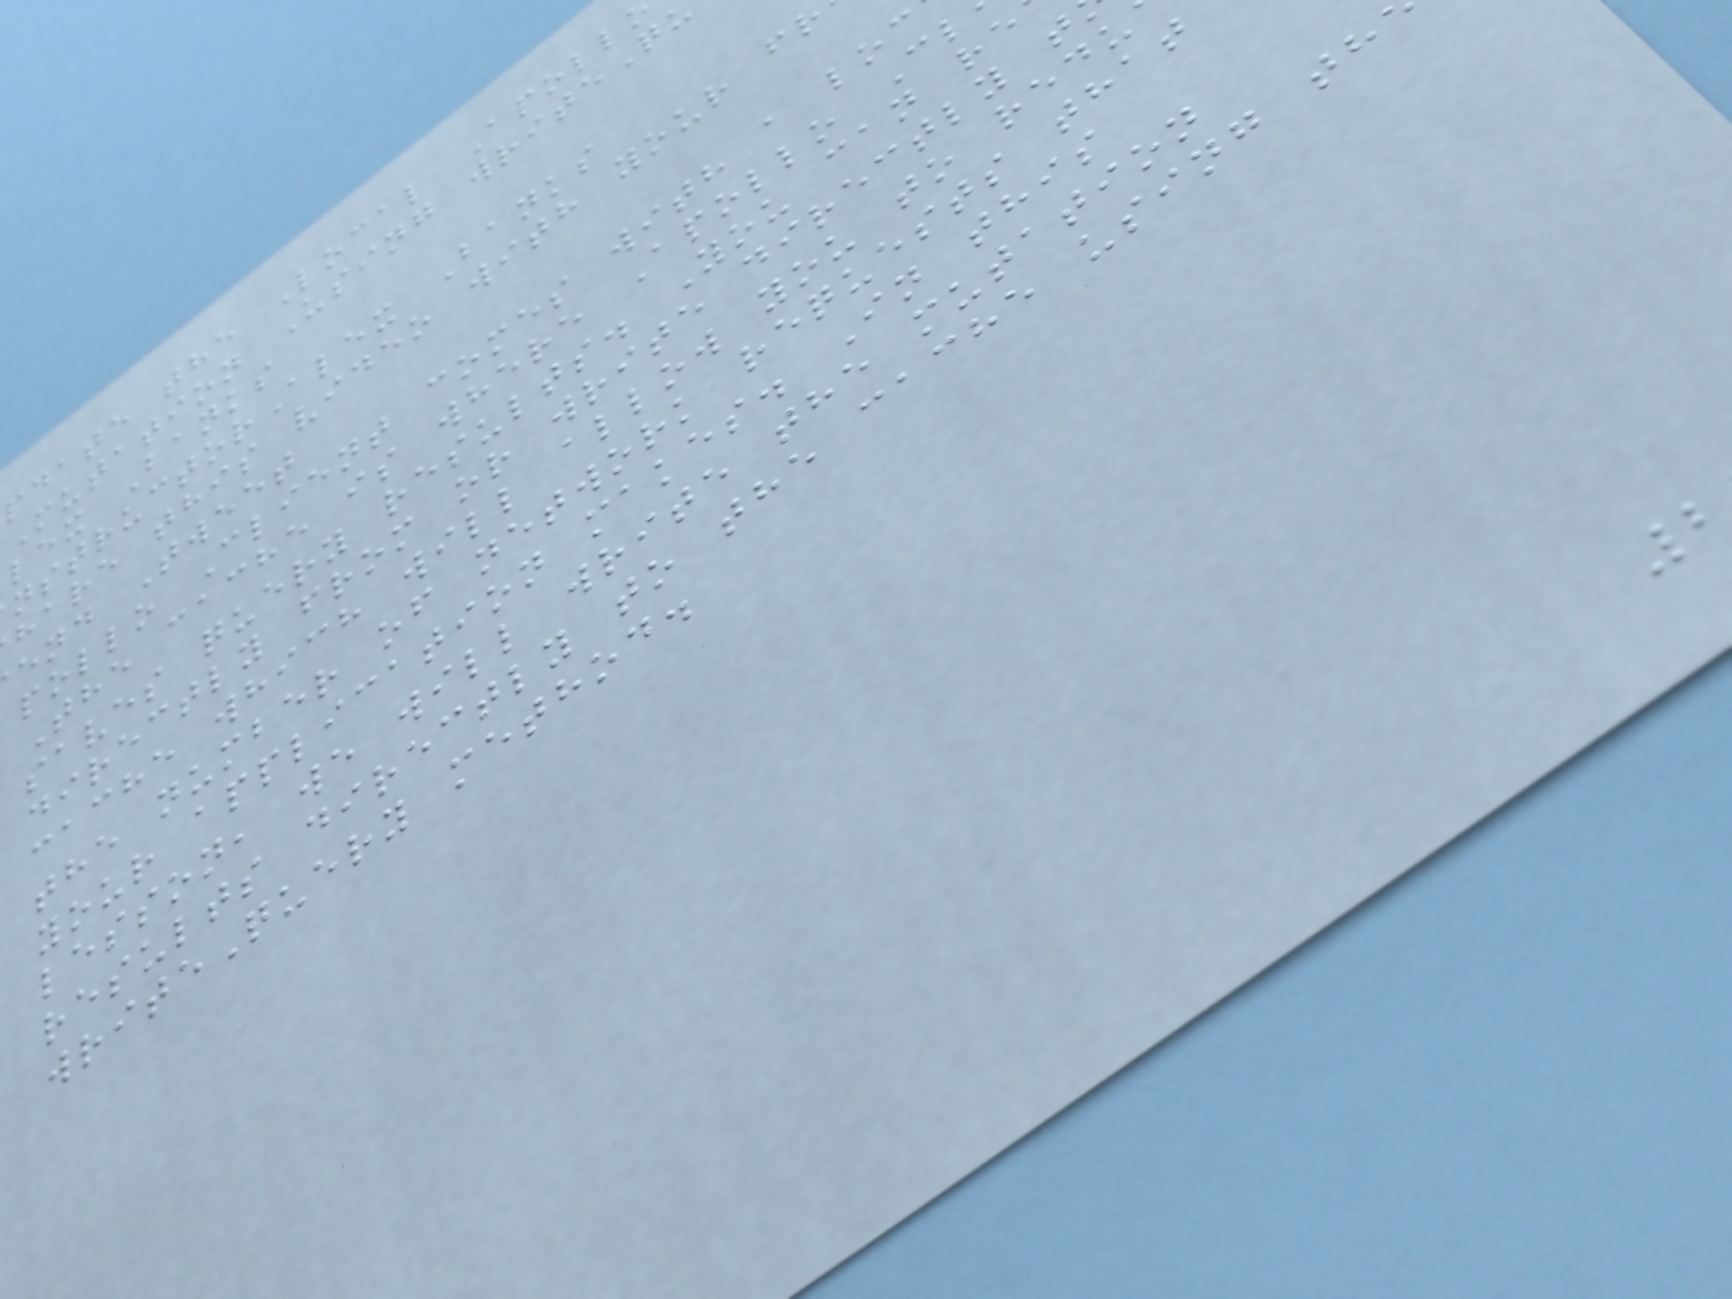pdate the Local Apoll
Mutation Using writeQ
lex Banks
nstructorAlex Banks
hare this video with your fr
end Tweet
pollo Client comes with a loc
The cache is where Apollo Cl
saves query results. You can re
directly from or write directly t
cache which will allow you to redu
the number of network requests that
your application makes. In this
lesson, we will write the mutation
results directly to the cache using th
writeQuery method.
